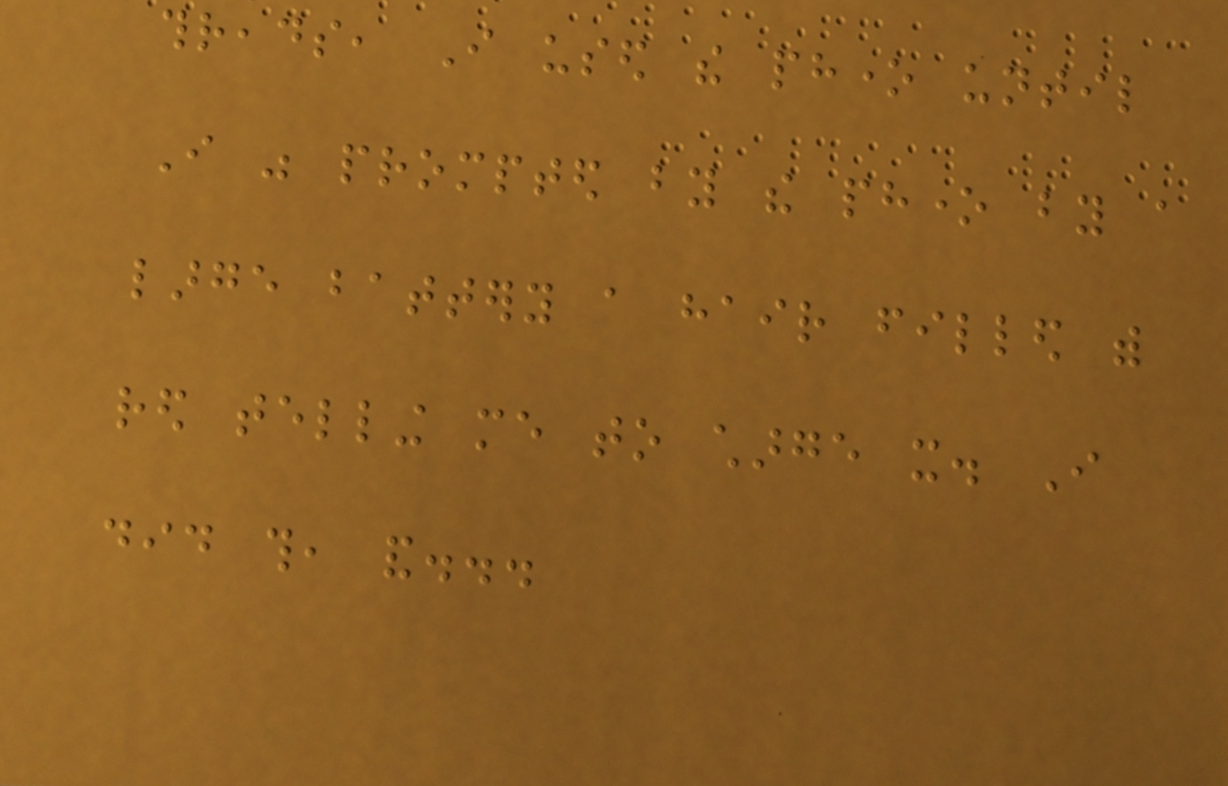threads, I used the phone until
I was prompted by the phone by a
large battery a hair filled with
red telling me to charge it. I
did this, and...
